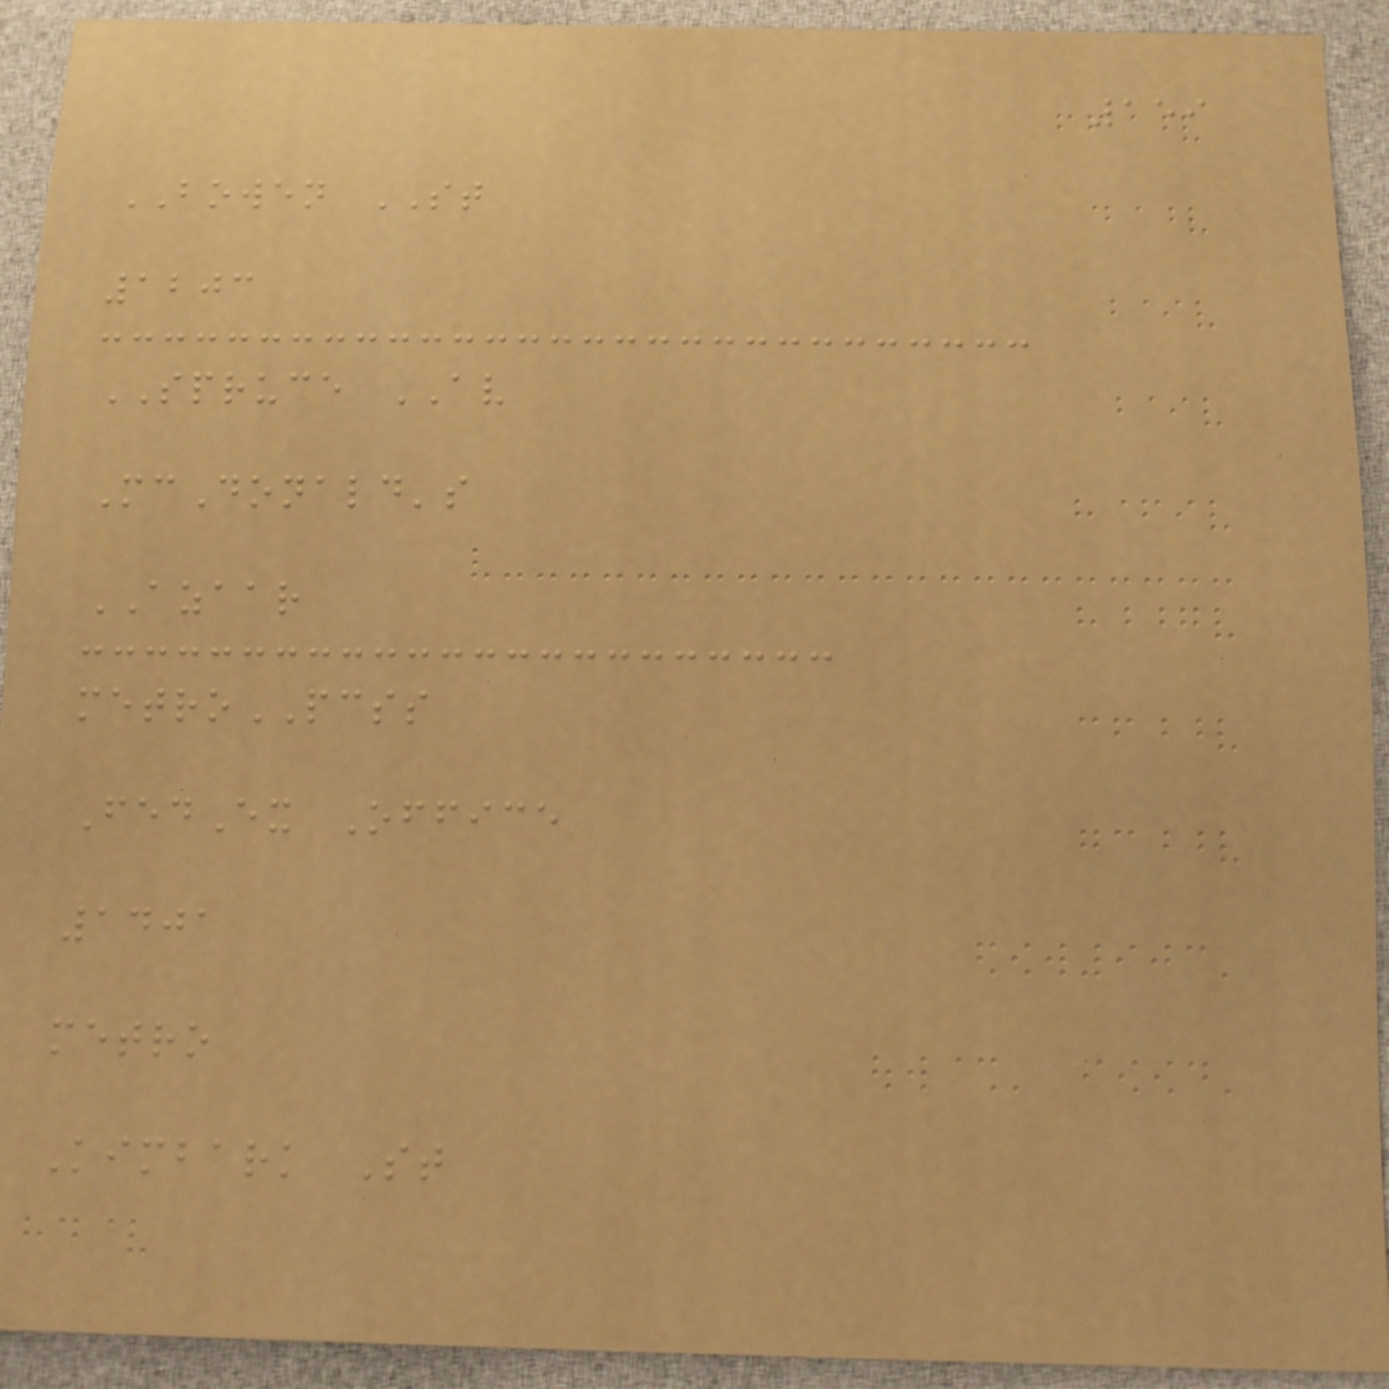159
BOWEN ST
1203
SPRUCE AV
McDonald's
AZAAR
metroPCSS
FedEx Office
1401
metro
Kimbark St
